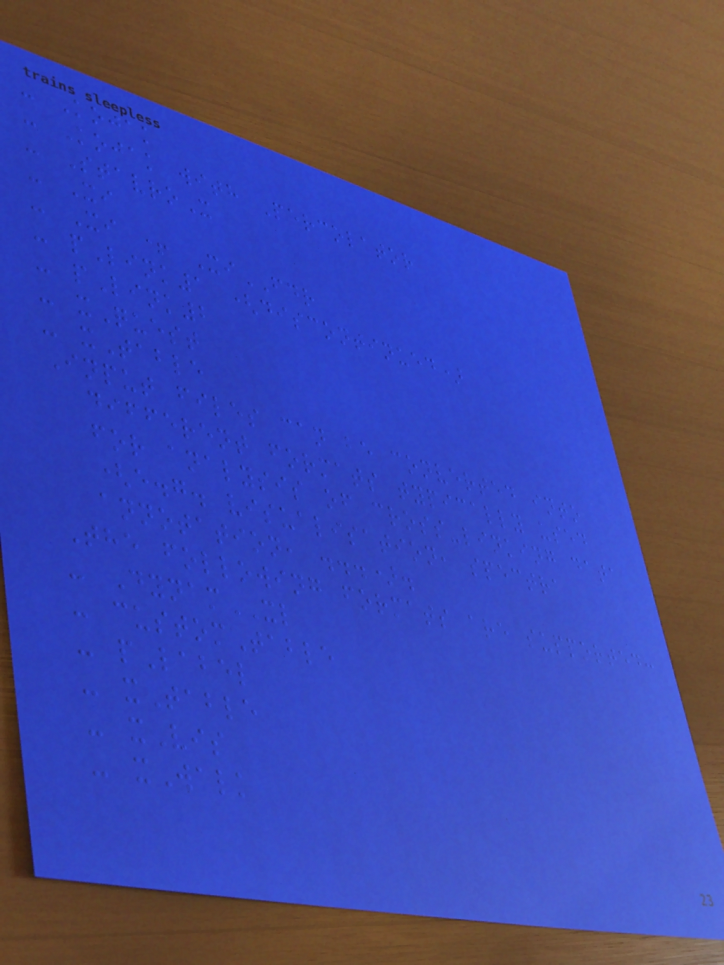- Kojak
- Kojak with Percolator
- StavroX
- Xi
- Xi + XiFDR
- pLink1 (discontinued)
- pLink2
- xQuest
- xTable
Input files can be converted into
different formats typically used
for analysis of cross-linking data
(e.g. visualisation, spectra
annotation, ...).
The following formats are supported:
- DynamXL
- customTable
- pLabel
- xTable
- xVis
- xWalk
